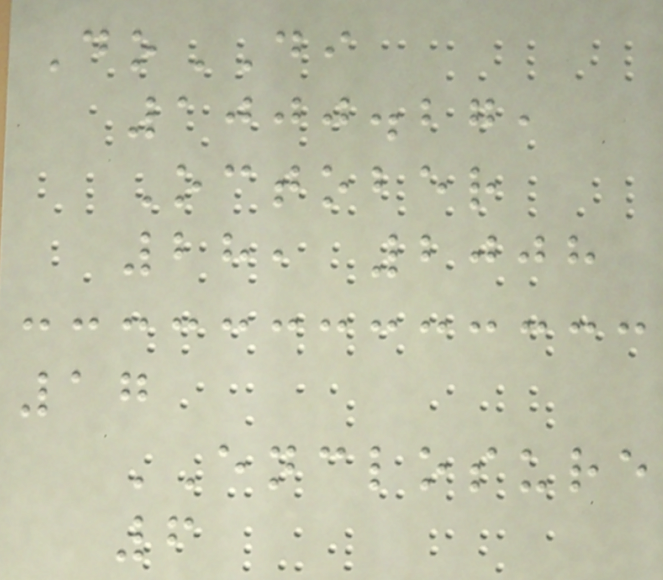DoDI
1000.27,
October
28, 2008
17
ENCLOSURE
6
